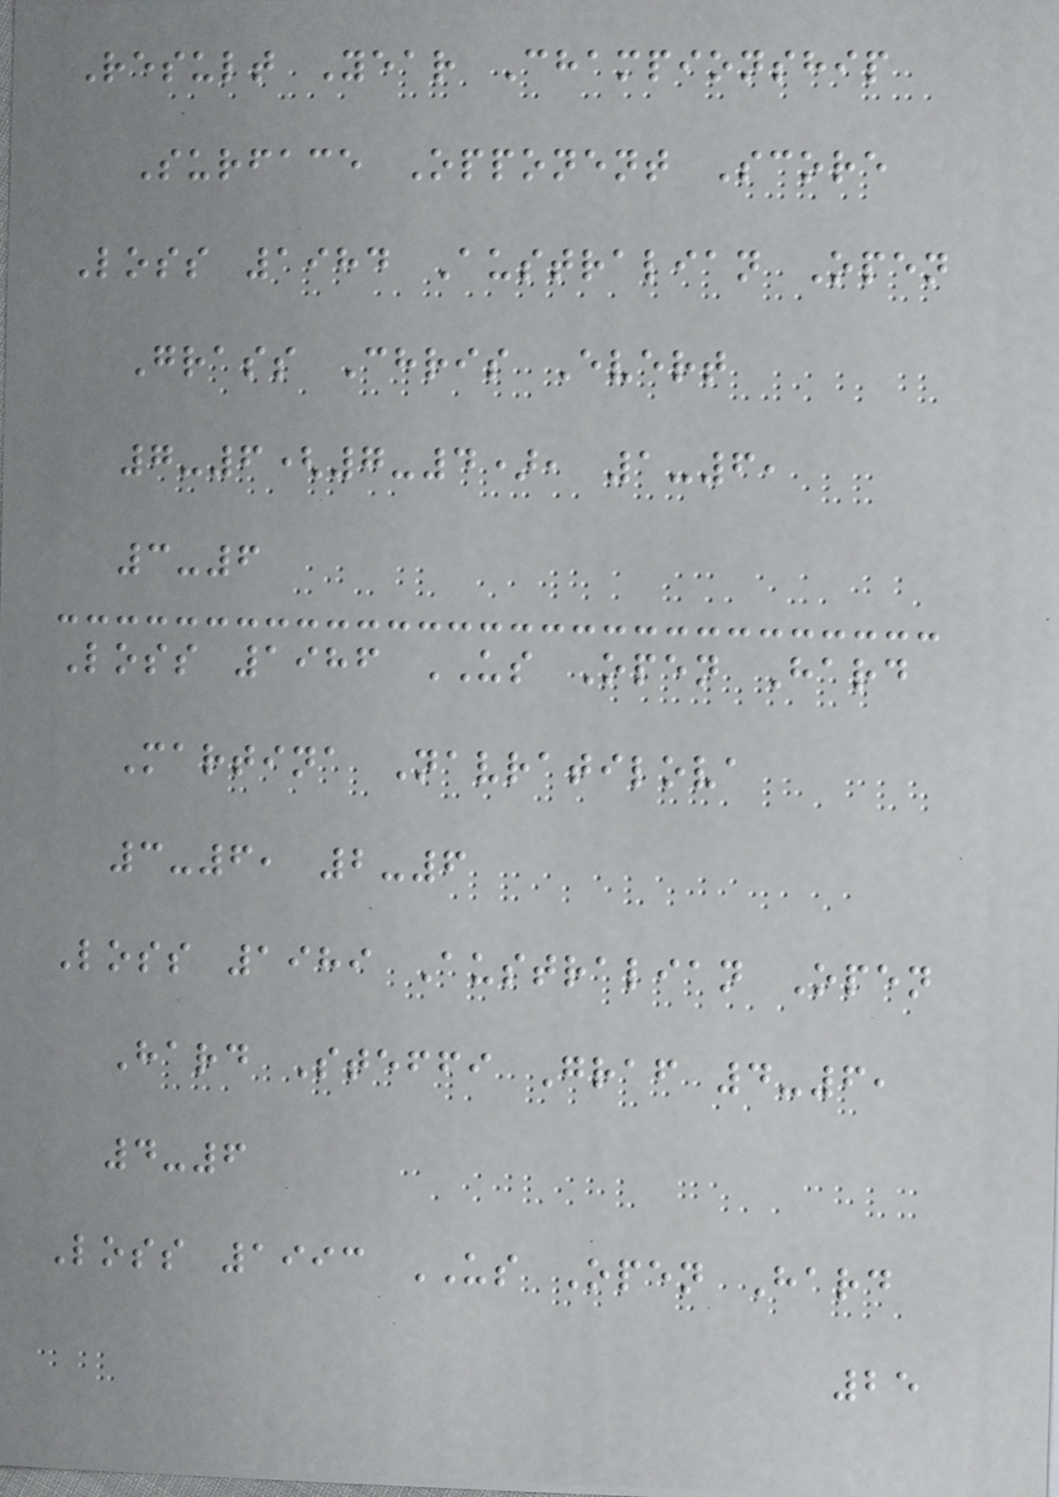Result Year Championship
Surface Opponent Score
Loss 1984 Australian Open
Grass Chris Evert
7-6(7-4), 1-6,
3-6
Loss 1986 US Open Hard
Martina Navratilova
3-6, 2-6
Loss 1989 Australian Open
Hard Steffi Graf 4-6,
4-6
Loss 1993 US Open Hard
25
